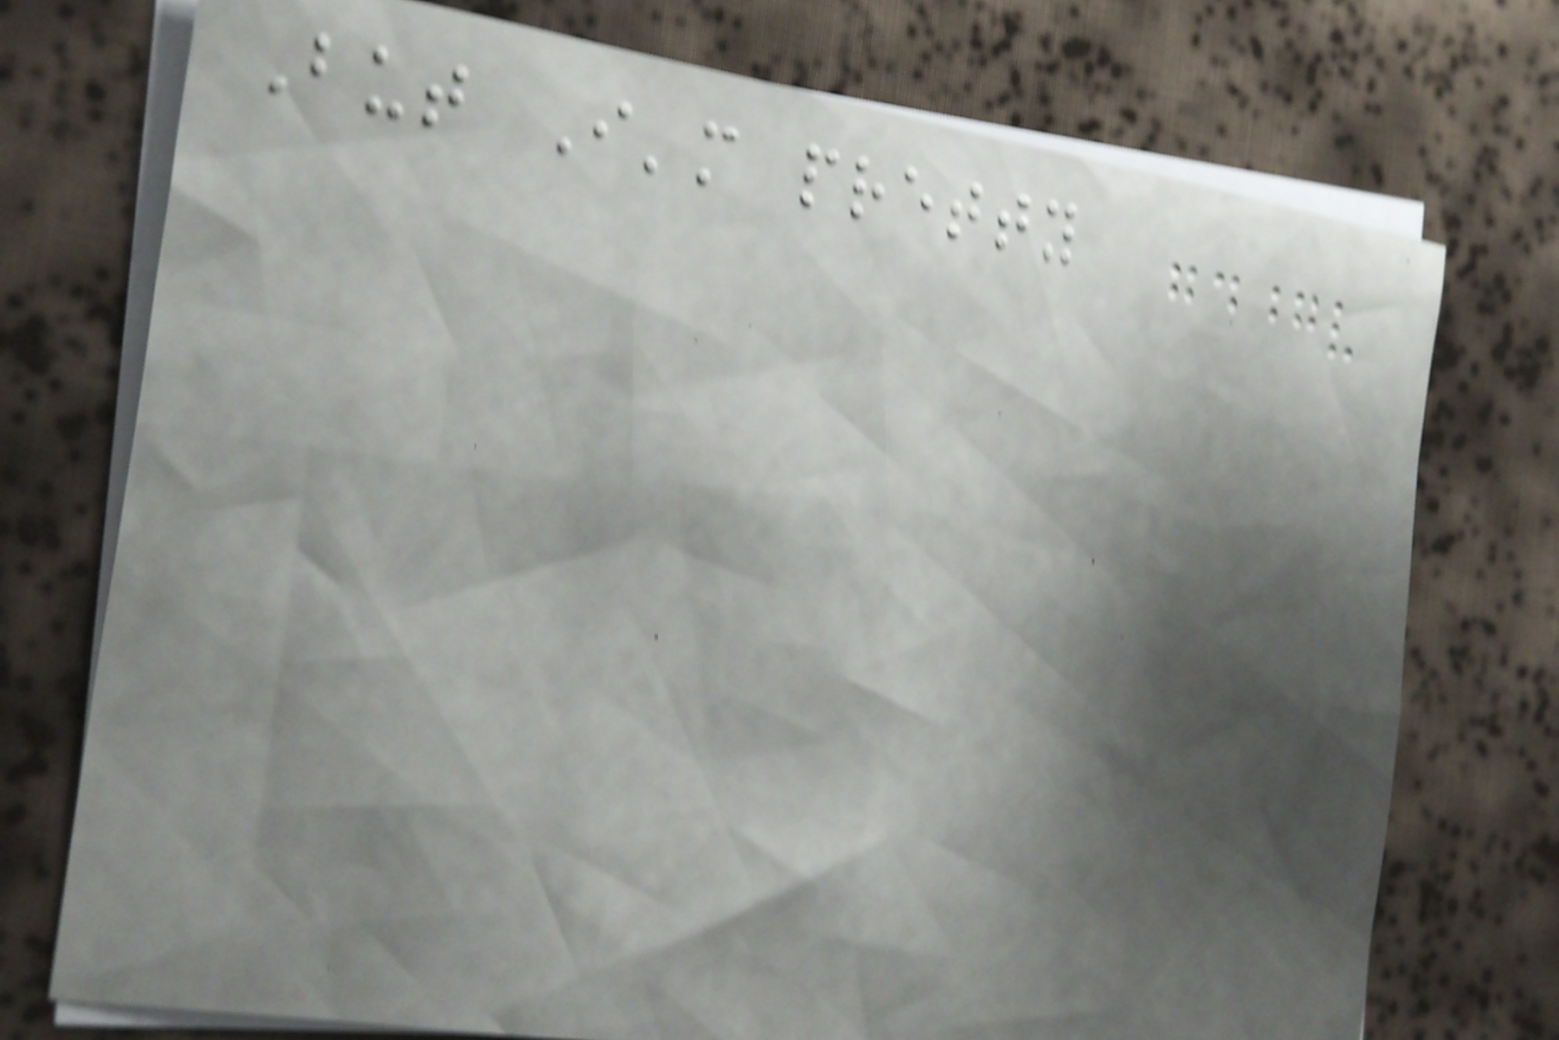But I'm pretty
